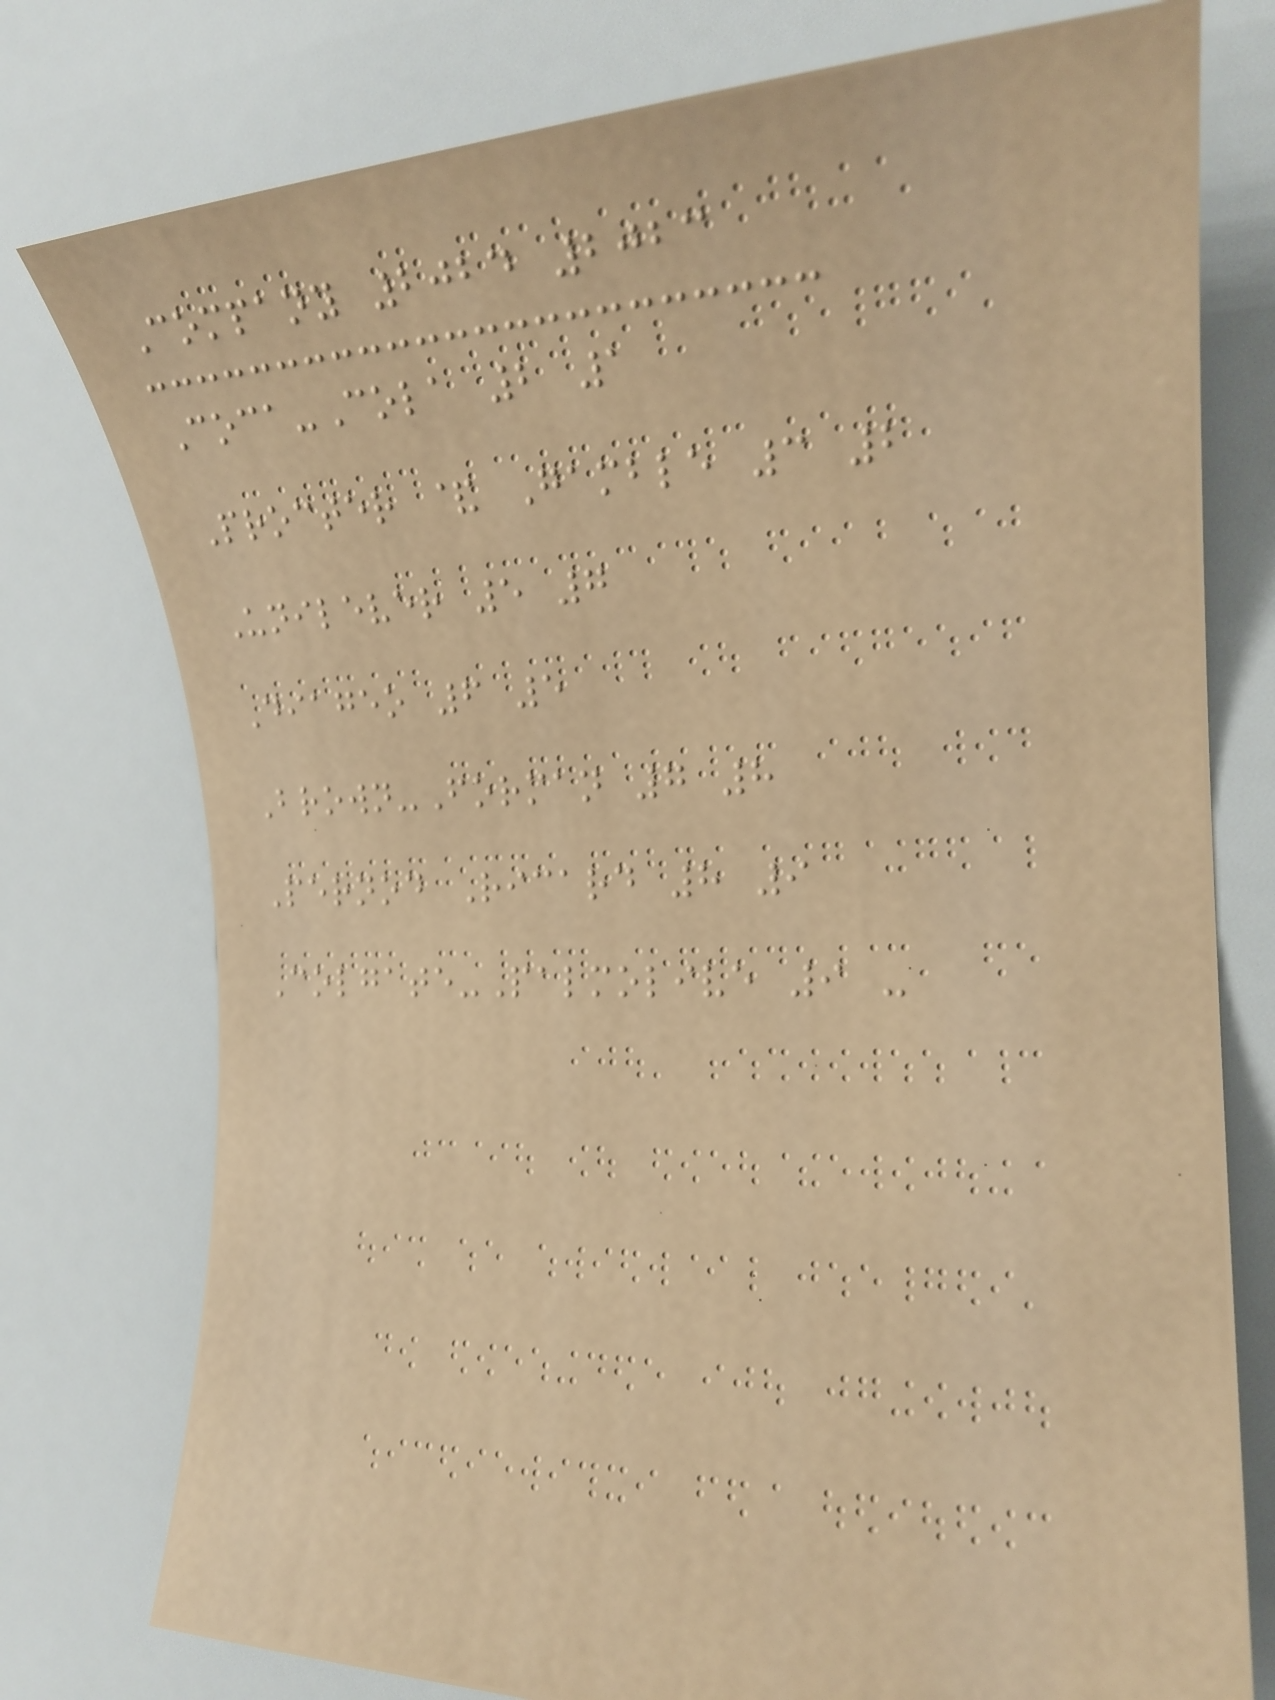Company 2024 2023
Coca-Cola 2 1
Procter & Gamble 3 2
Unilever 5 7
Diageo 6 5
Brown-Forman 7 8
Pernod Ricard 8 9
Colgate-Palmolive 9 -
